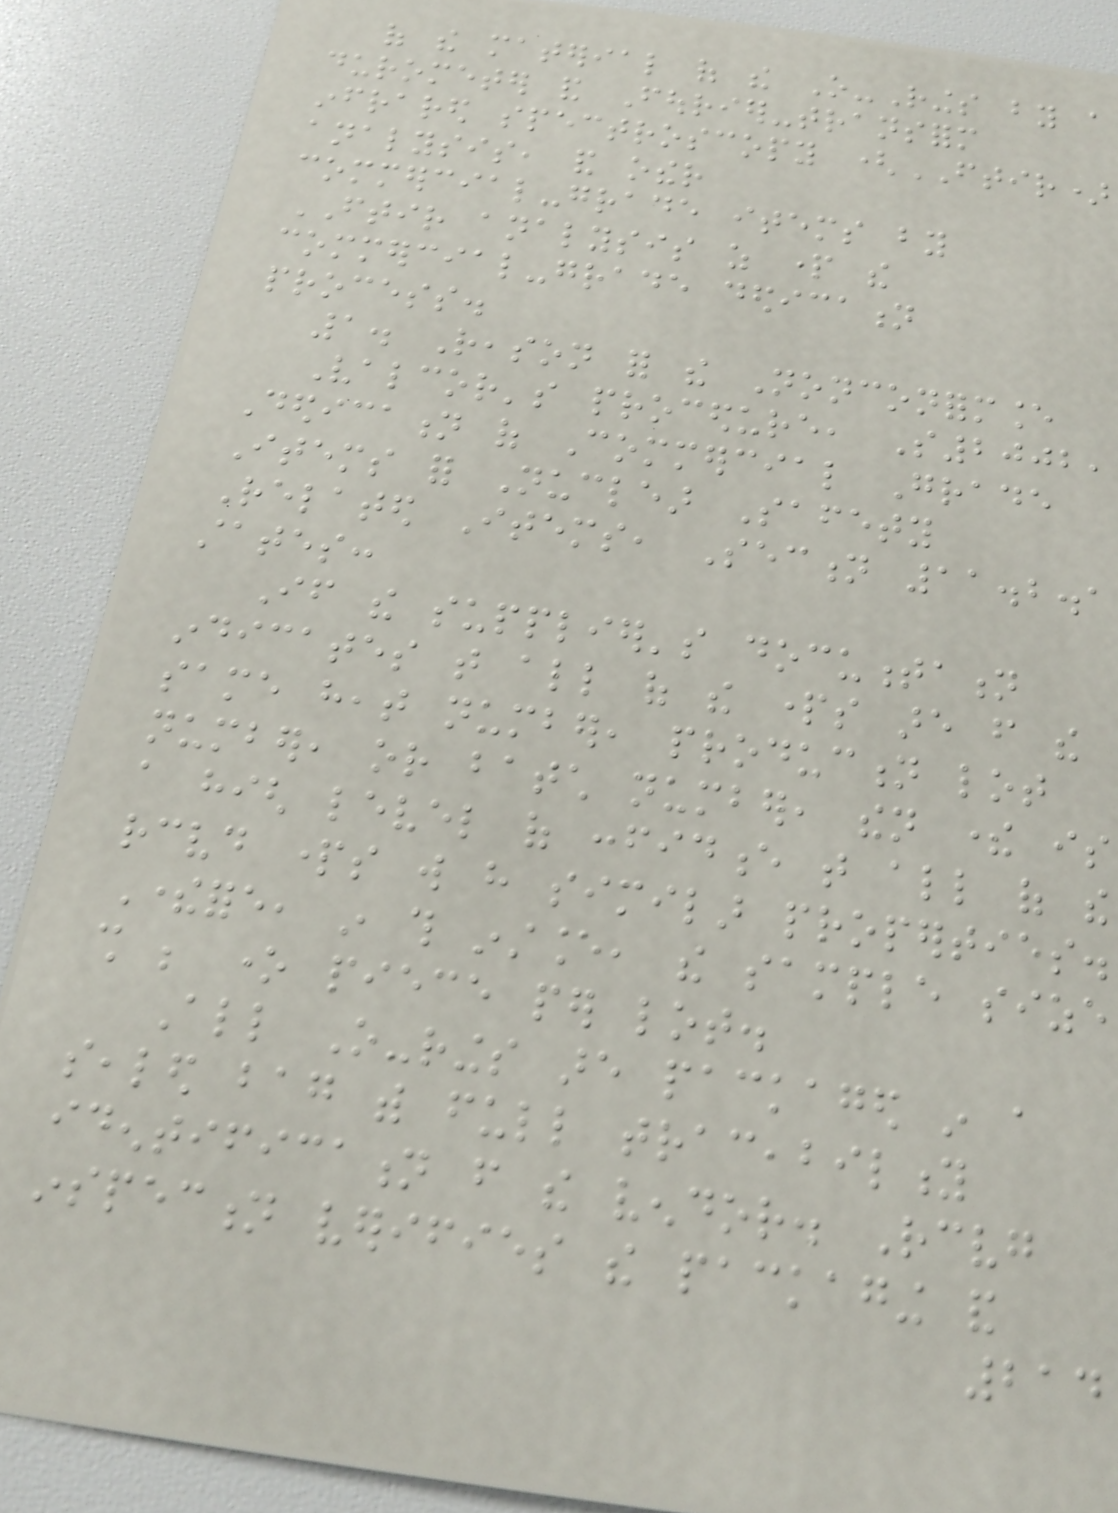of the material of the O-Rings by a
durometer and Fourier-transform
infrared spectroscopy (FTIR)
analysis, and other
commercial-grade items by
FTIR analysis as part the
commercial-grade dedication
process.
1. Reason for the Nonconformance
Valcor's procedure, S2002,
Dedication of Commercial Grade
Items for Nuclear Safety
Related Items, Section 11.2.1
states:
If the supplier's documentation
indicates that all of the parts are from the
same heat number, production lot
number, or batch number, then there is
a high level of confidence that all of the
received parts will have similar properties.
Therefore, in this instance, the sample size
shall be one piece per lot.
All O-rings are packaged in a
sealed bag with full traceability
identification from the vendor. Receiving
inspection verifies the packaging and
214
